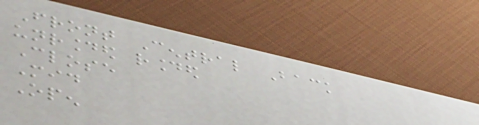Front Central Back
unrounded rounded
Close
Mid
Open
